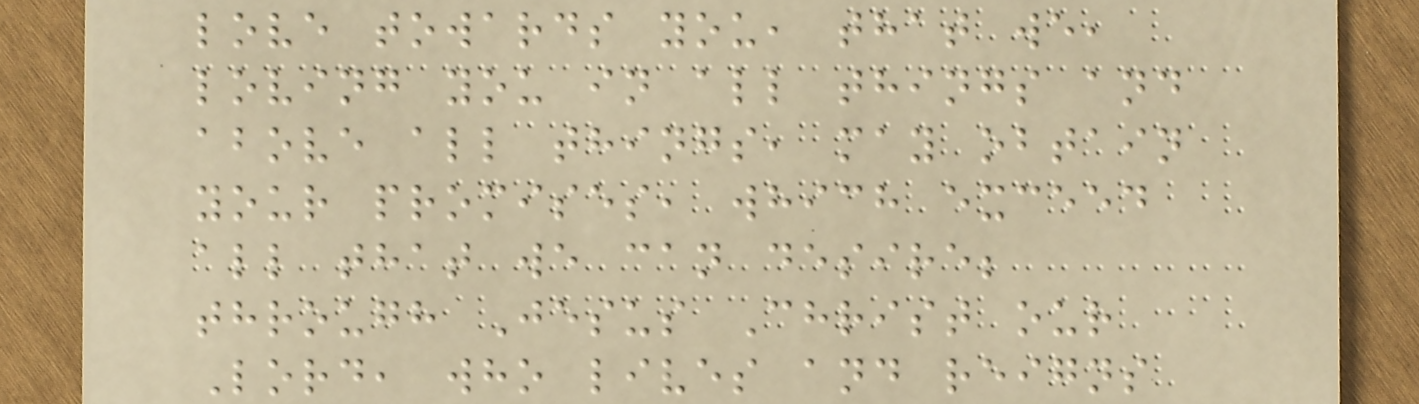love towards you, that we,
loving you in all things and
above all things, may obtain
your promises, which exceed
all that we can desire;
through Jesus Christ our
Lord, who lives and reigns
